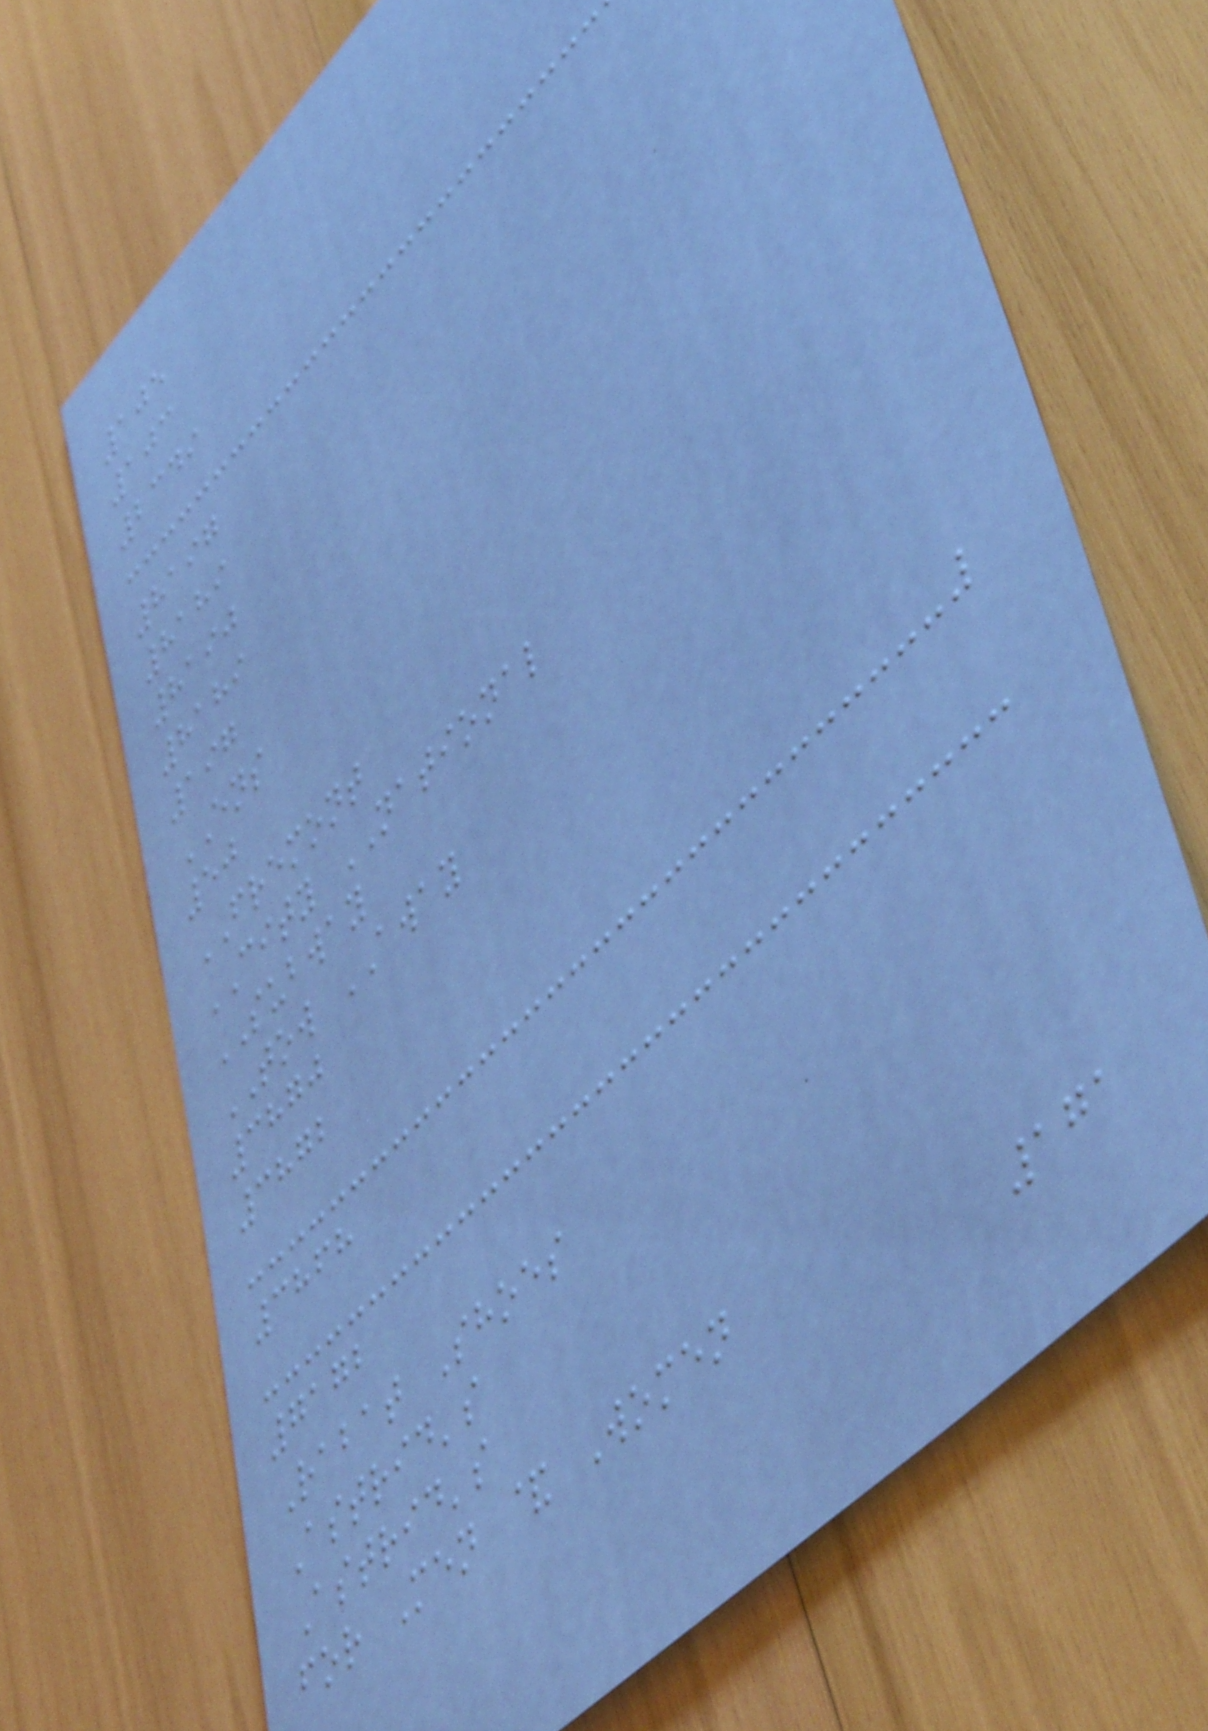105
103
2349
8197
8189
8190
8189
197
ENS
50
FREMONT
CITY NATIONAL
SUBWAY
TOW AWAY
3870
3872
3868
7172
Rabat Shoes
Astrid's
Astrid's
for Men & Women
171
